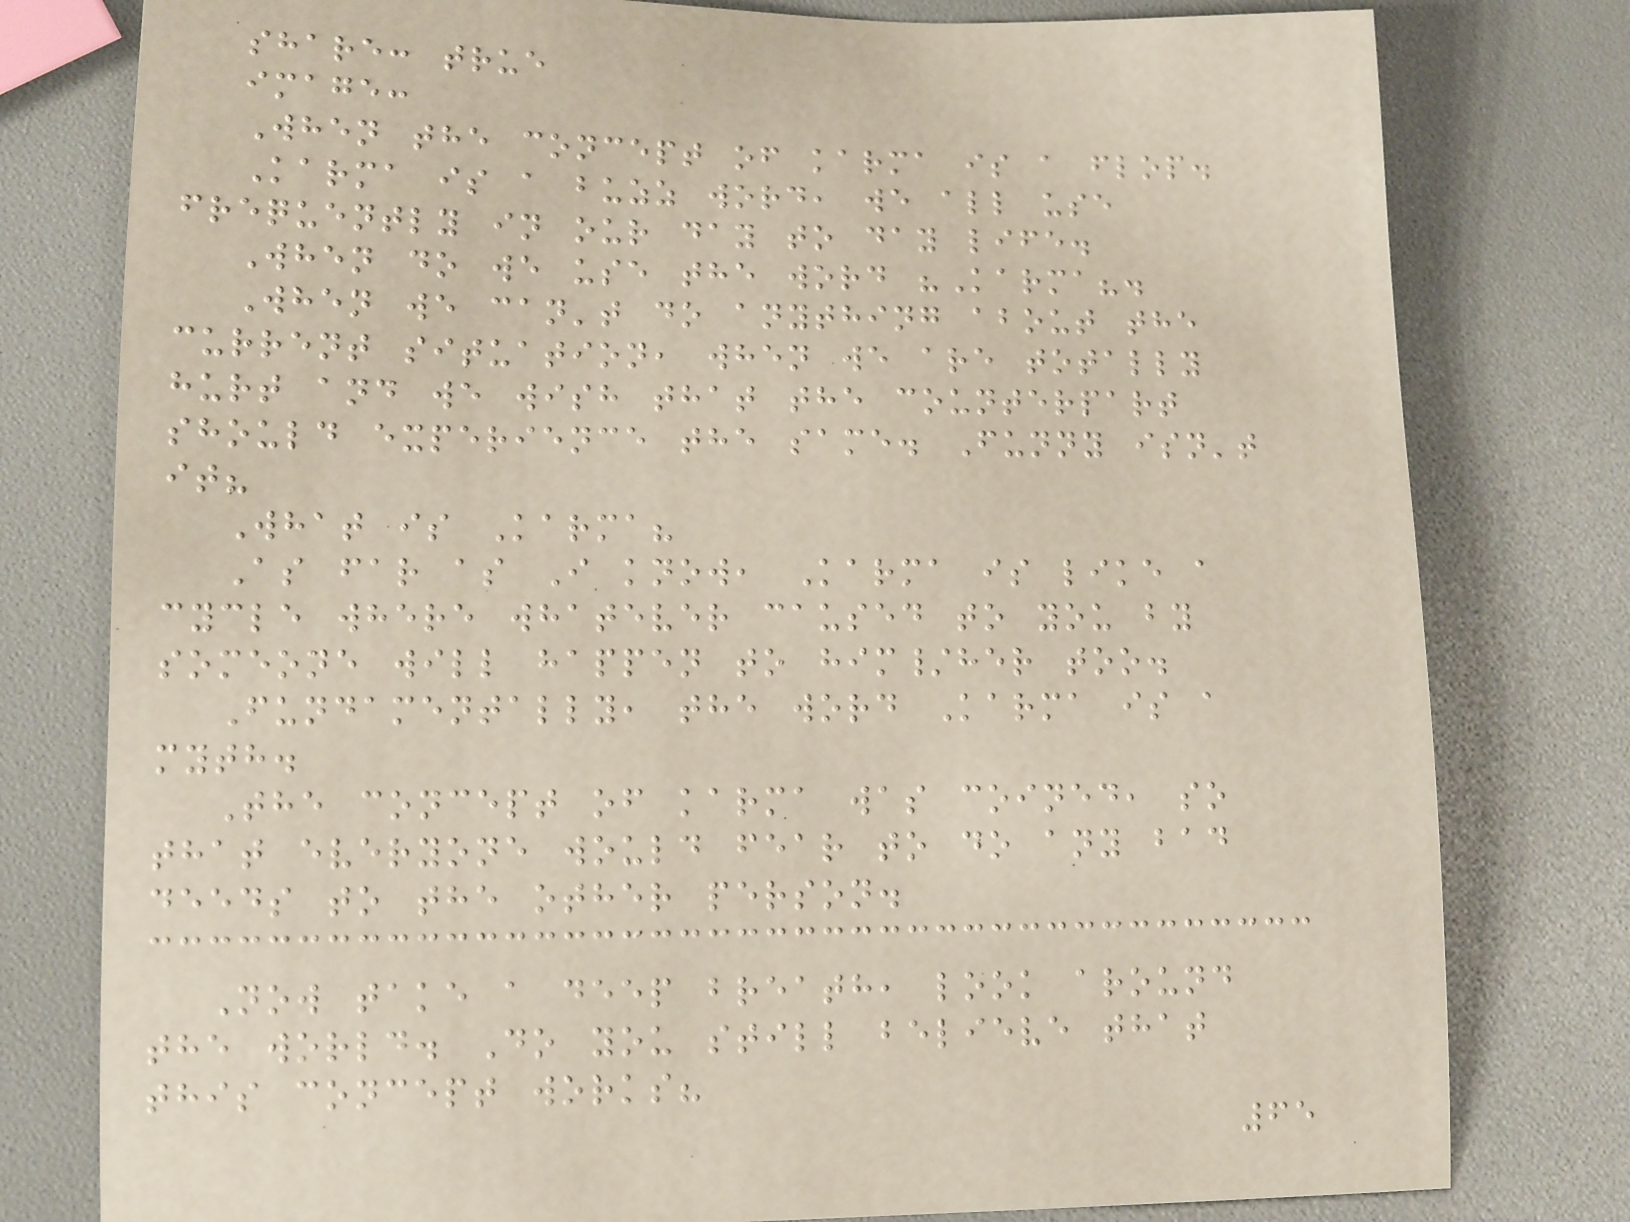share: true
image:
When the concept of karma is a flop.
Karma is a buzz word, we all use
frequently in our day to day life.
When do we use the word "Karma?.
When we can't do anything about the
current situation, when we are totally
hurt and we wish that the counterpart
should experience the same. Funny isn't
it?
What is Karma?
As far as I know, Karma is like a
cycle where whatever caused to you by
someone will happen to him/her too.
Fundamentally, the word Karma is a
myth.
The concept of karma was coined, so
that everyone would fear to do any bad
deeds to the other person.
Now take a deep breath, look around
the world. Do you still believe that
this concept works?
65
